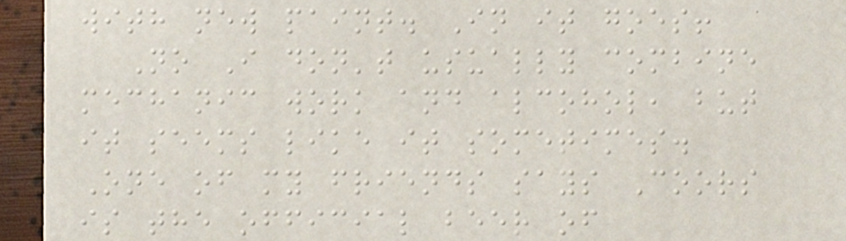with new paint. In it goes!
No I don't usually combine
mechanic work and alcohol, but
it seems like it sometimes.
One of my friends says Coors
is the official beer of
